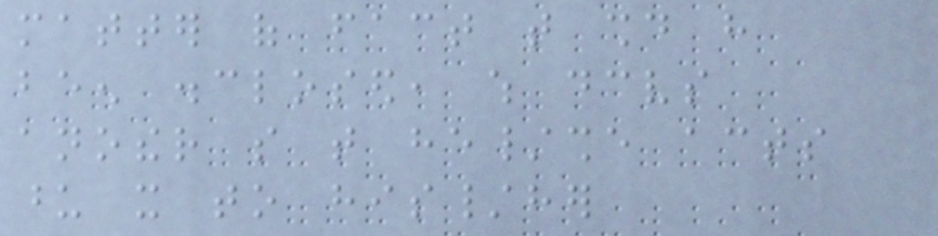matter of fact that should have
been disclosed, which deceives
another so that he/she acts
upon it to his/her
